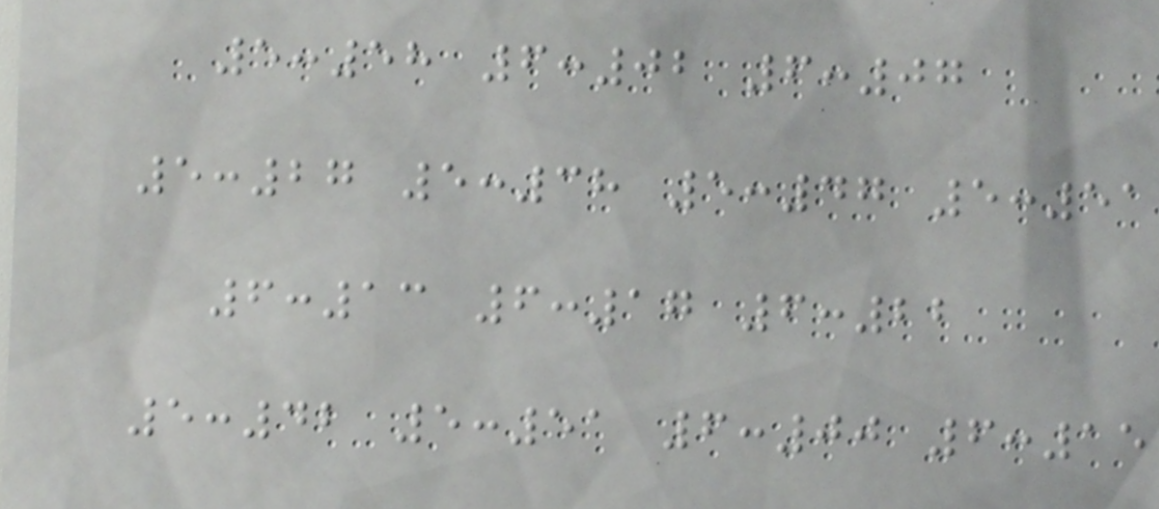5:58 6:02 6:07
5:27 5:38 5:47 5:51
6:13 6:17 6:22
5:42 5:51 6:00 6:15
